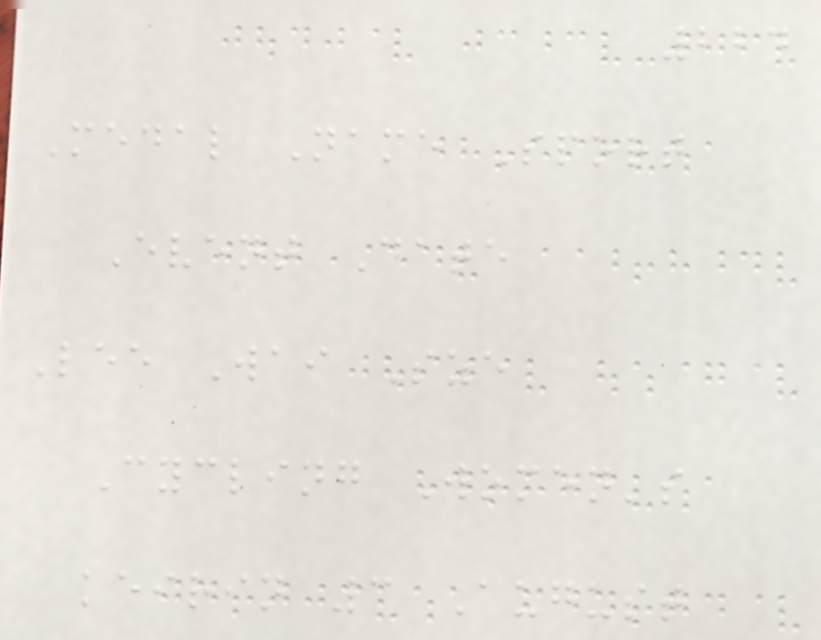224
Medal Name Sport
Event Date
Lee Wai Sze
Cycling Women's
keirin 3 August
